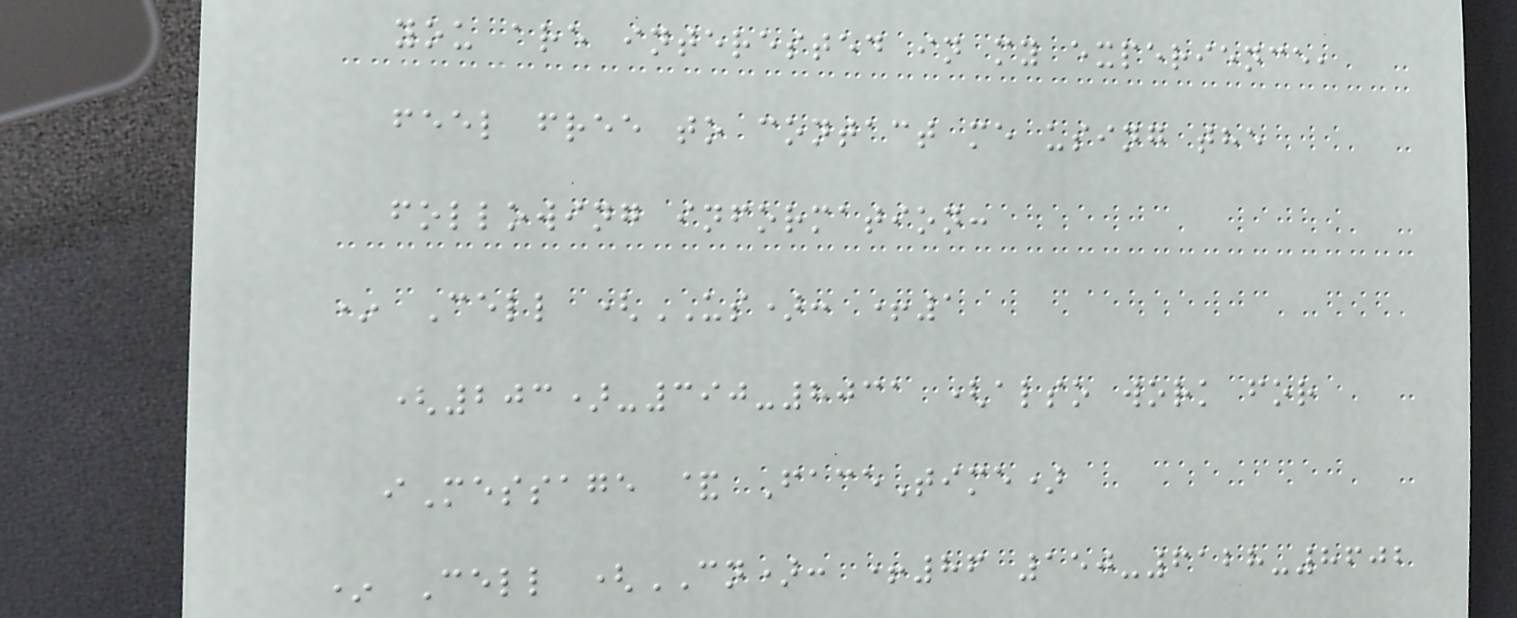you are interested in my experience,
feel free to contact me using the
following information:
* Cell (US): +1
(203)-390-8031 (also work for
iMessage & FaceTime)
* Cell (CN): +86 150-6128-8602
